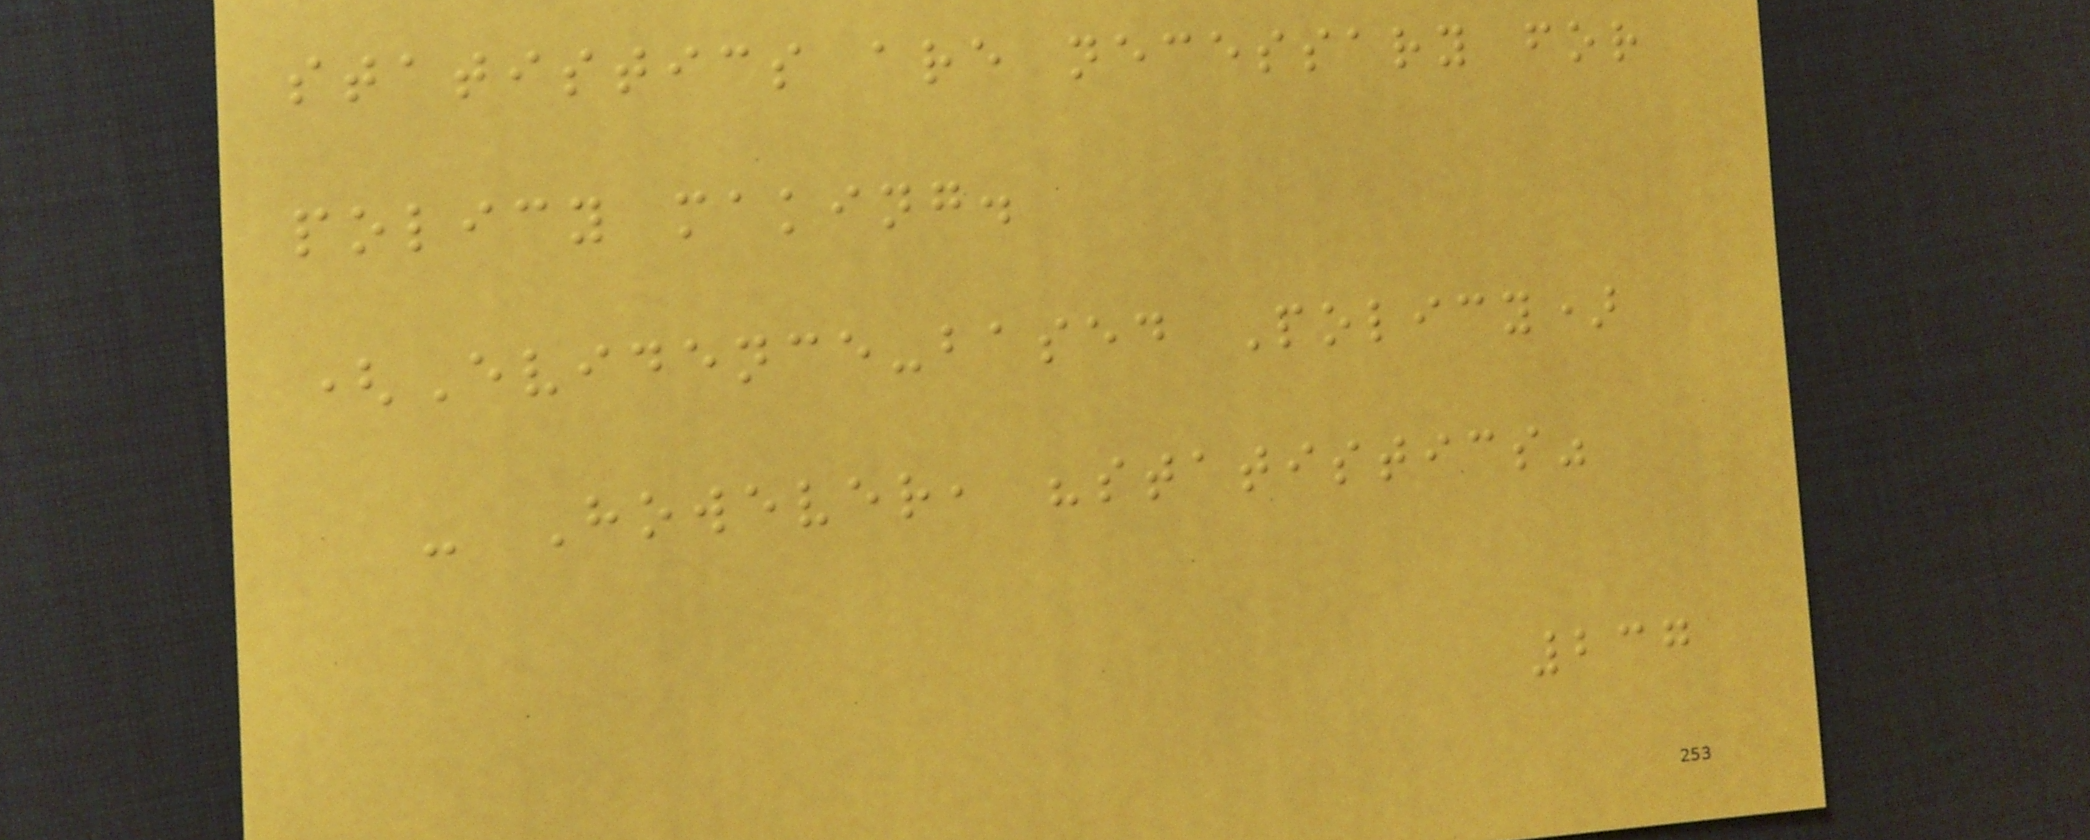statistics are necessary for
policy making.
(Evidence-based Policy)
- However, "statistics"
237
